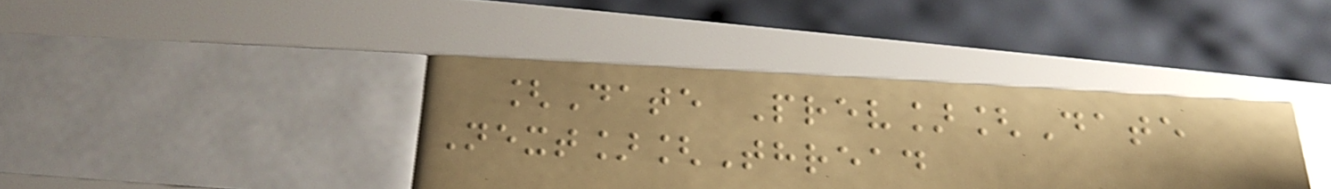[Date Prev][Date
Next][Thread
